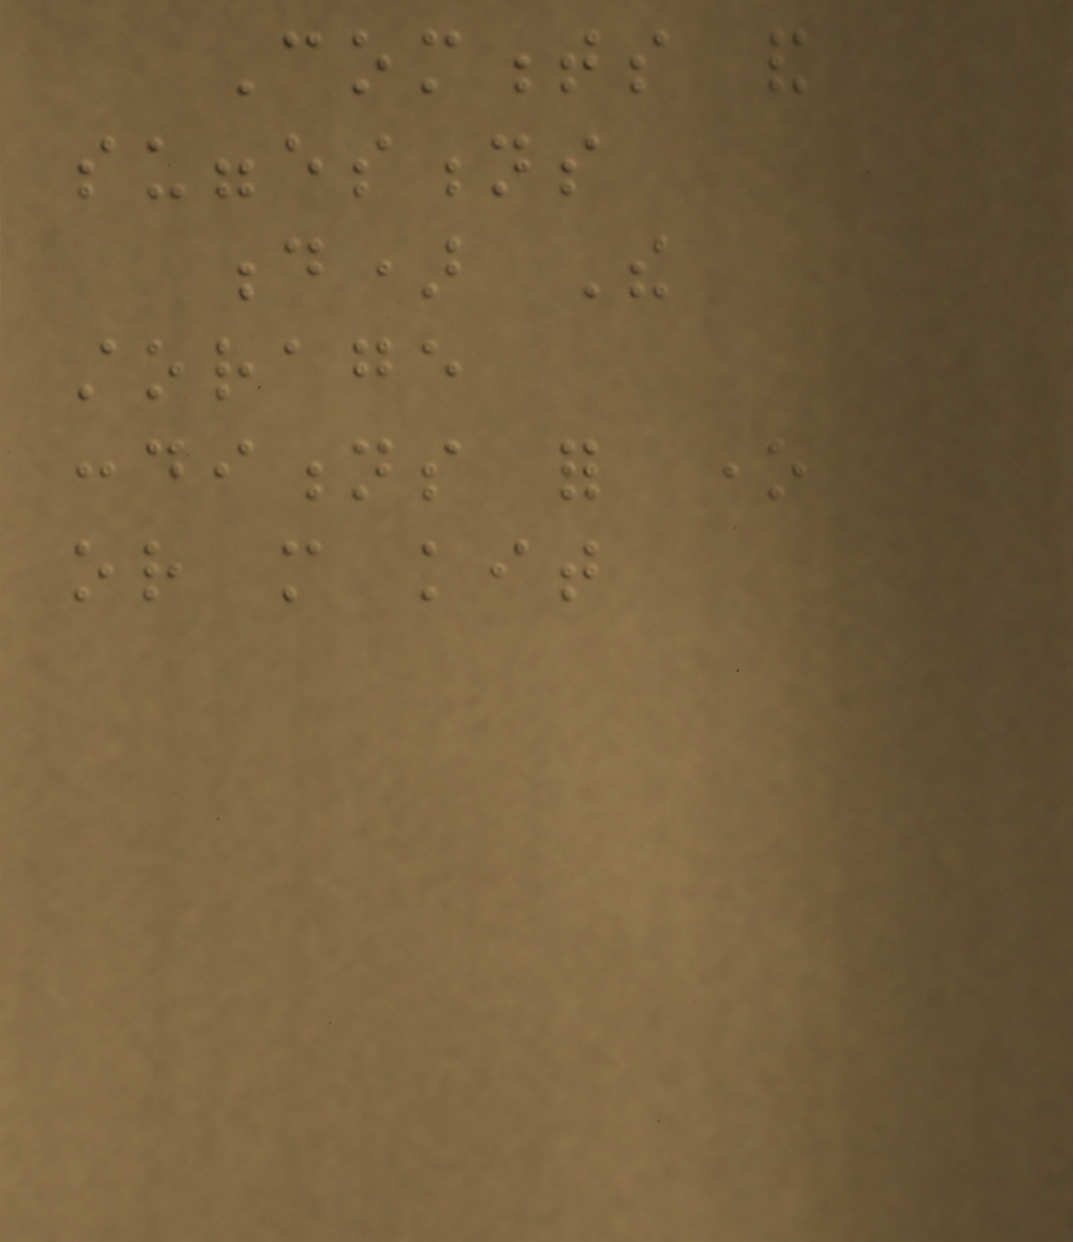Comments and
suggestions
d) The
storage
conditions for one
or more kit
